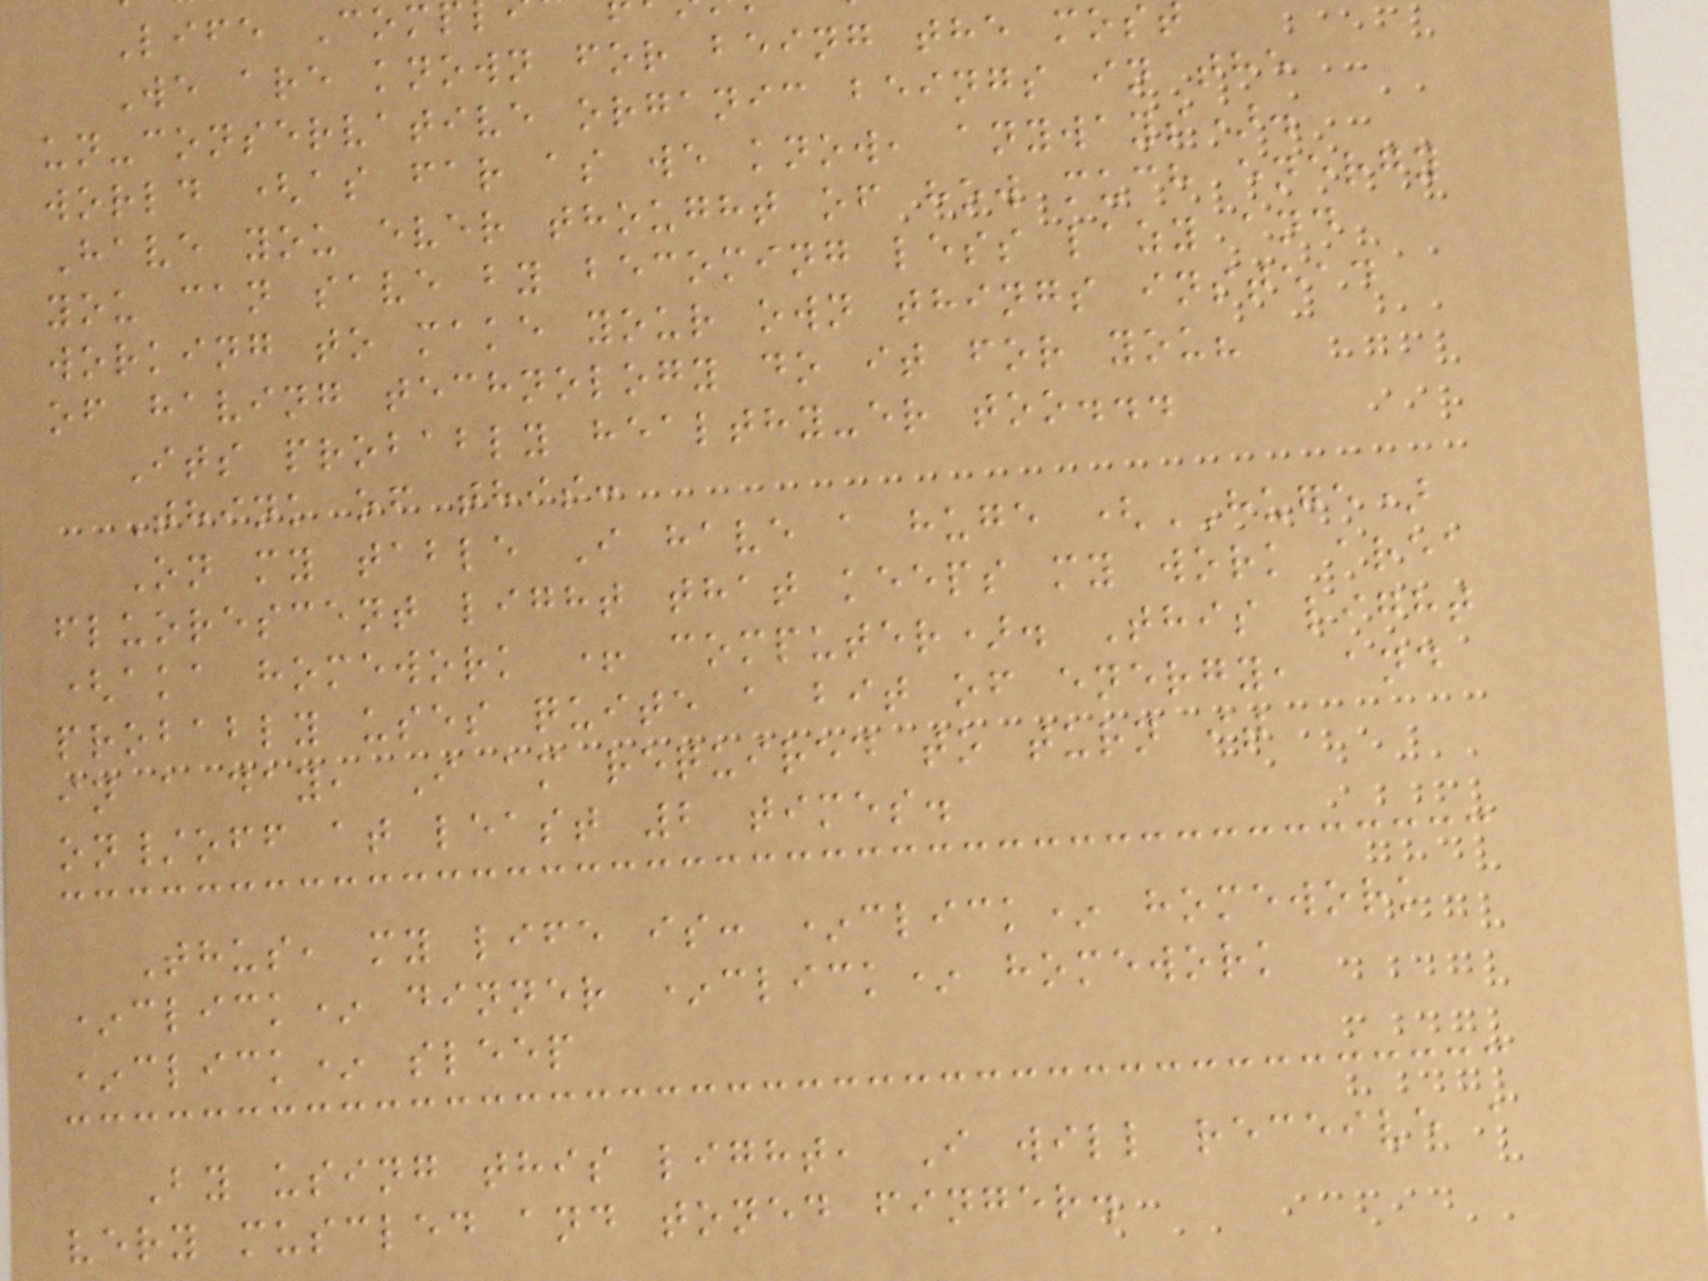Life Com
We are known for being the mos
un-conservative organic beings in the
world (as far as we know, anyways).
Have you ever thought of how much energy
you can save by becoming less lazy and
working to make your own things instead
of having technology do it for you?
Its probably healthy-er too...
Think of this:
On my table I have a huge (HUGE)
fluorescent light that keeps my work area
(aka homework + computer). This light
probably uses quite a bit of energy, and
in a day, I am required to turn it
on/off at least 2 times.
Thus, my life is: *click* homework
*click* dinner *click* homework
*click* sleep
By using this light, I will receive a
very muscled and toned finger.
